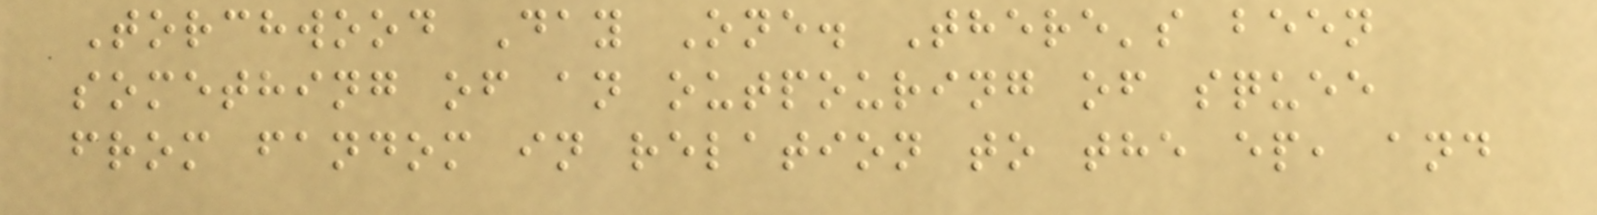Torchwood Day One. There's been
something of an outpouring of squee
from fandom in relation to the ep, and
